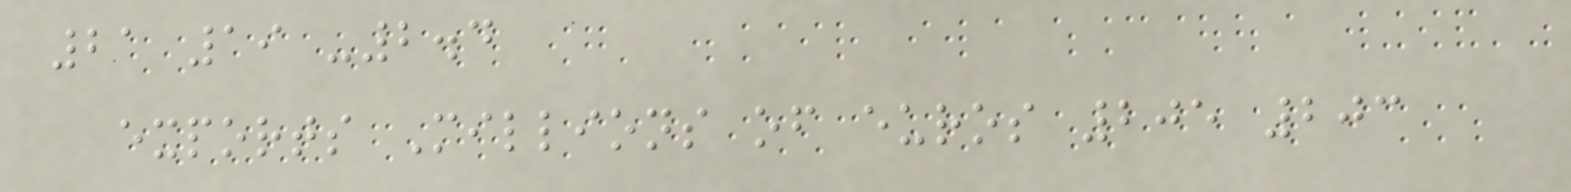21 19 -2.4
exports Millions of euros 205 203
